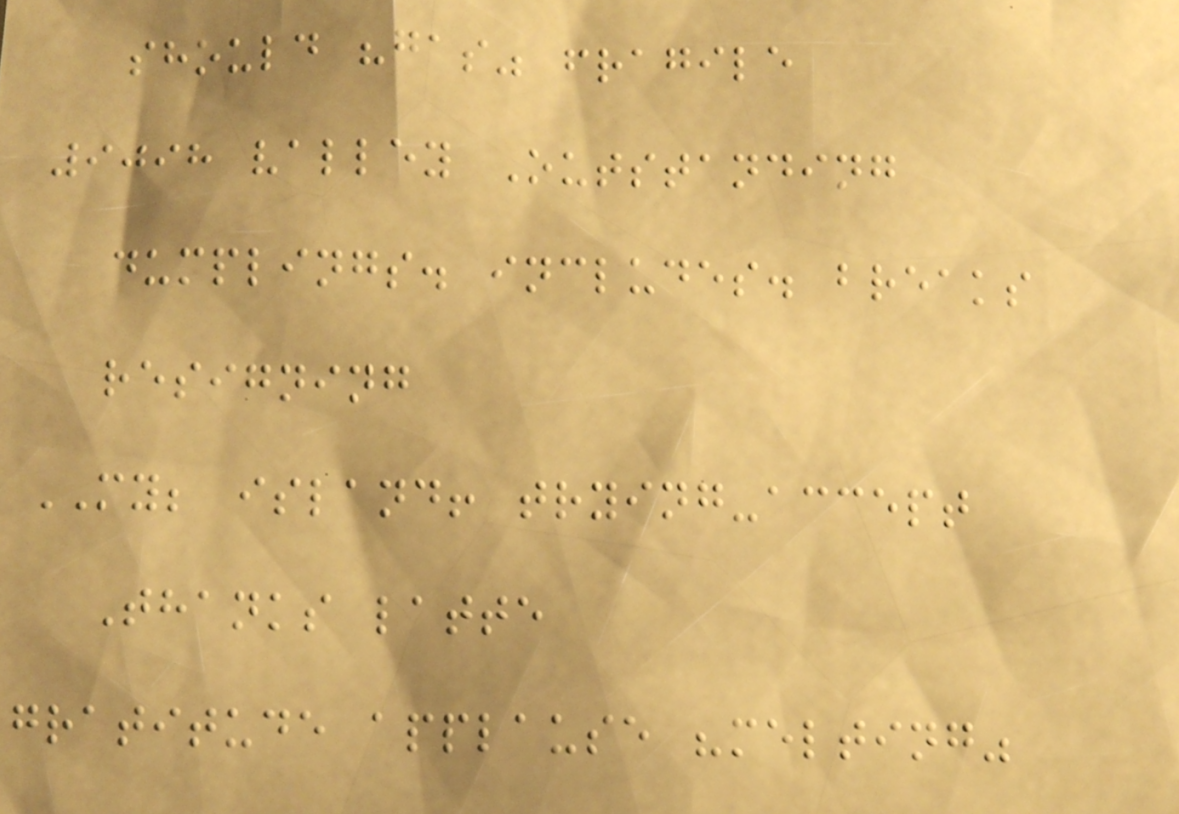should "gas" fragile
9098 valley Outstanding
dumplings. includes. breaks
resigning
MY; island! trying-accept
Thanks latte
gratitude applause "melting"
